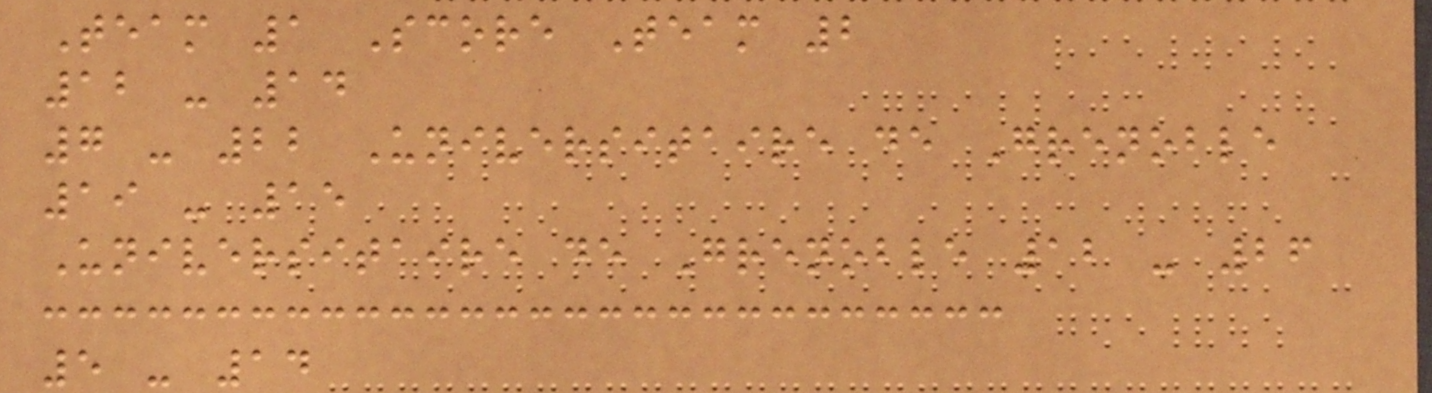Team 1 Score Team 2
12 - 14
7 - 22 Universitaire de Grenoble
19 - 15
Universitaire de Grenoble 12 - 26
5 - 14
